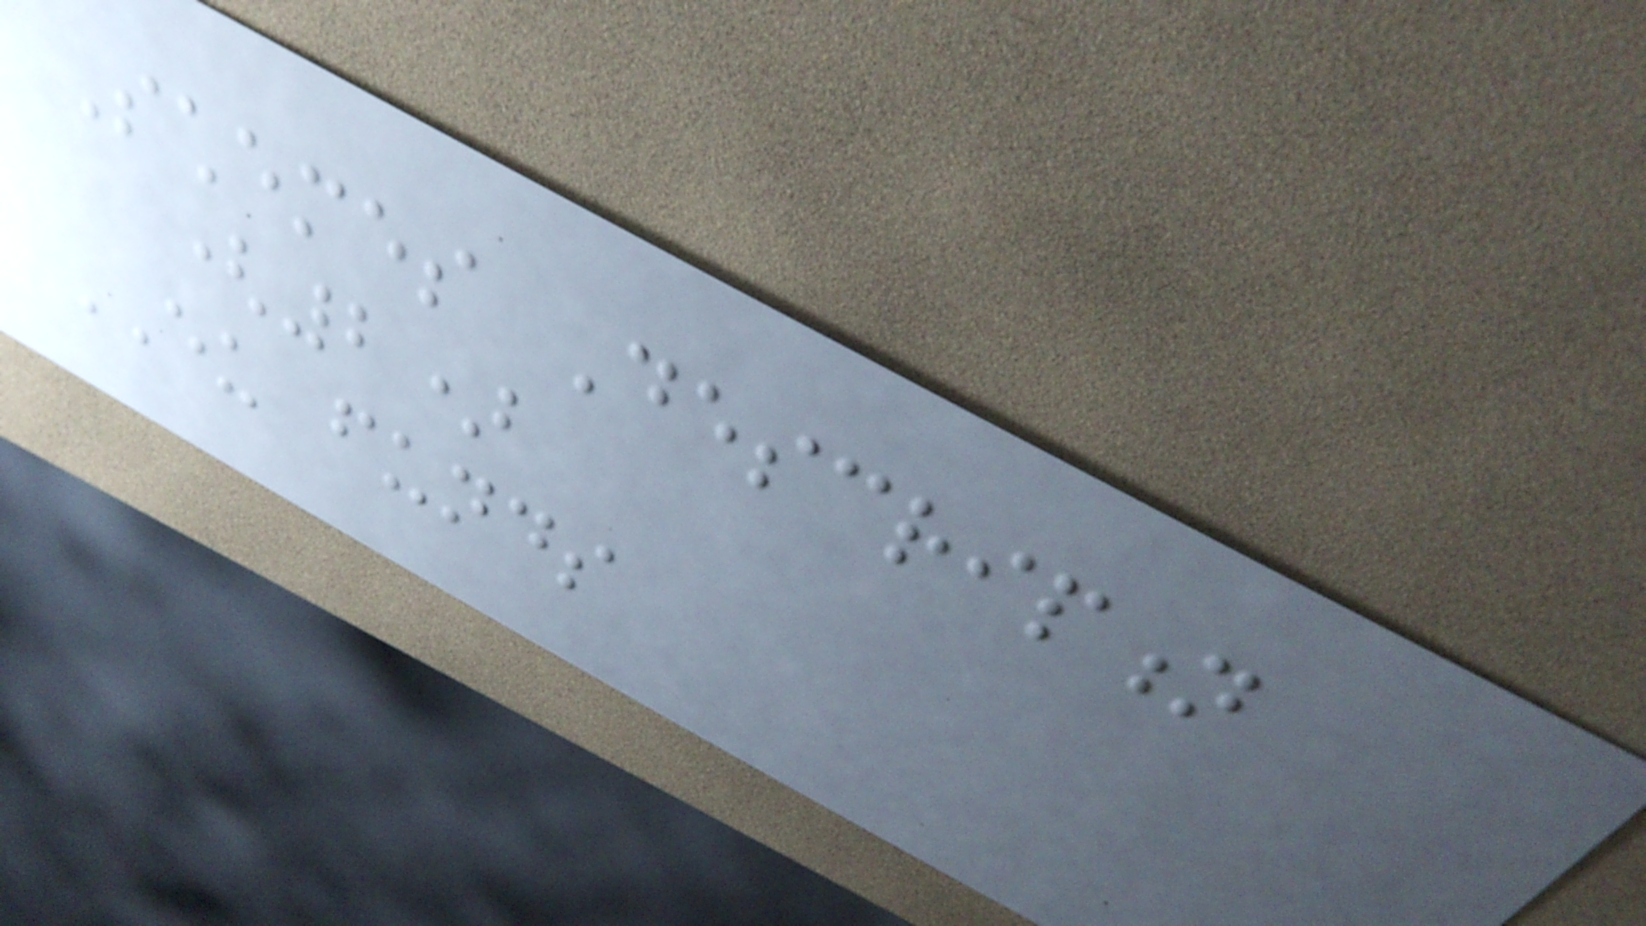Schemes Description
(2)
EU funds
